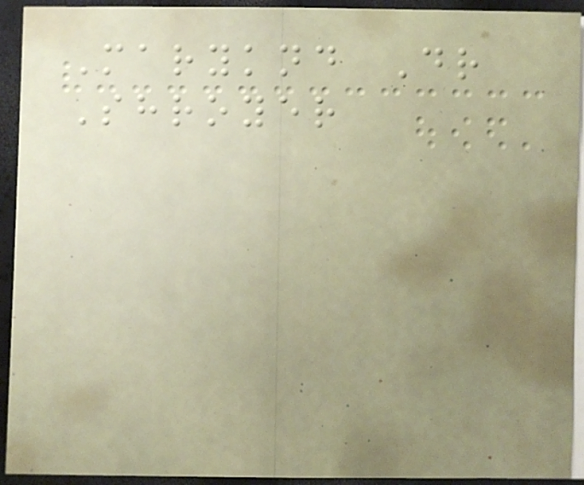Maryknd Dr
Shroyer
